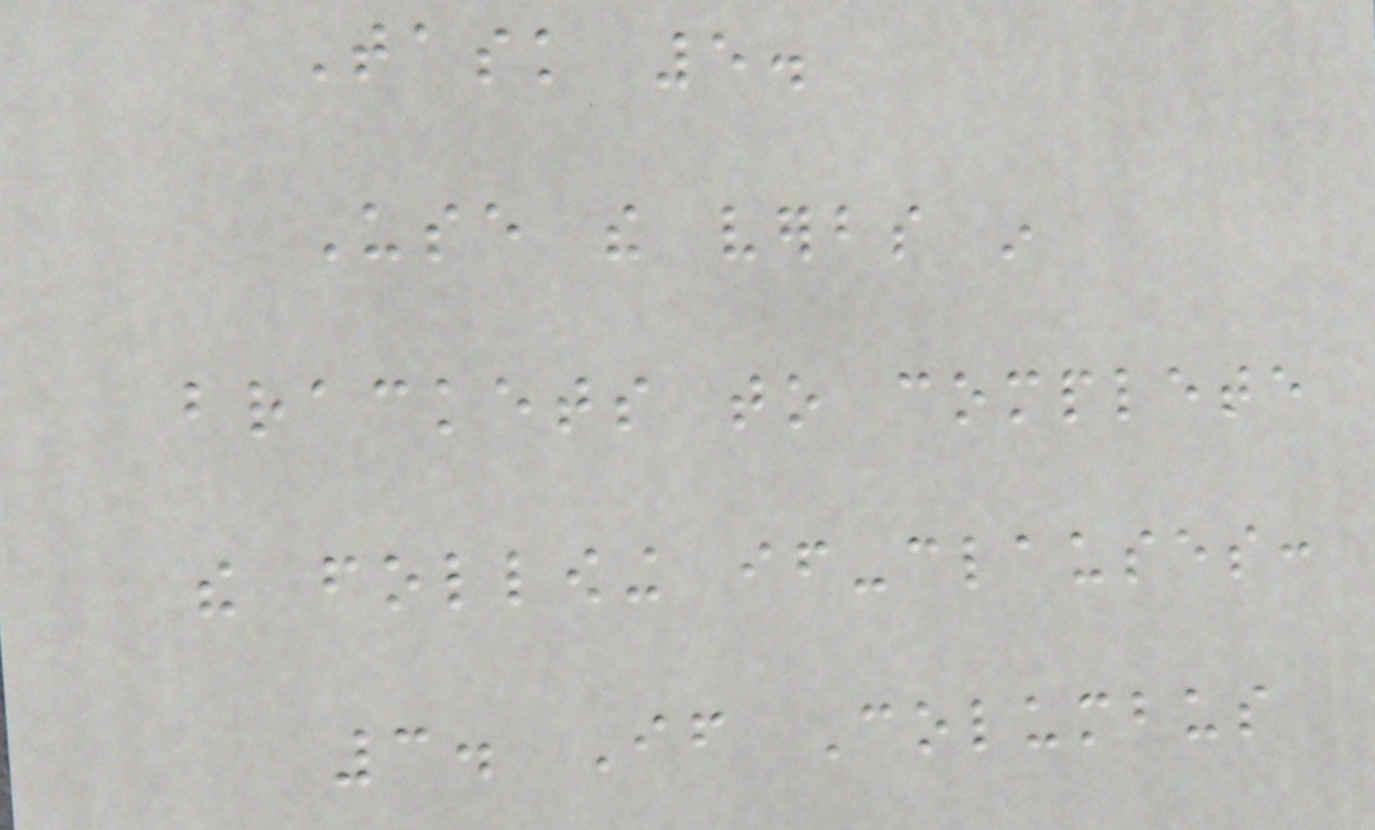Task 5.
Use the verbs in
brackets to complete
the following if-clauses:
3. If Columbus
